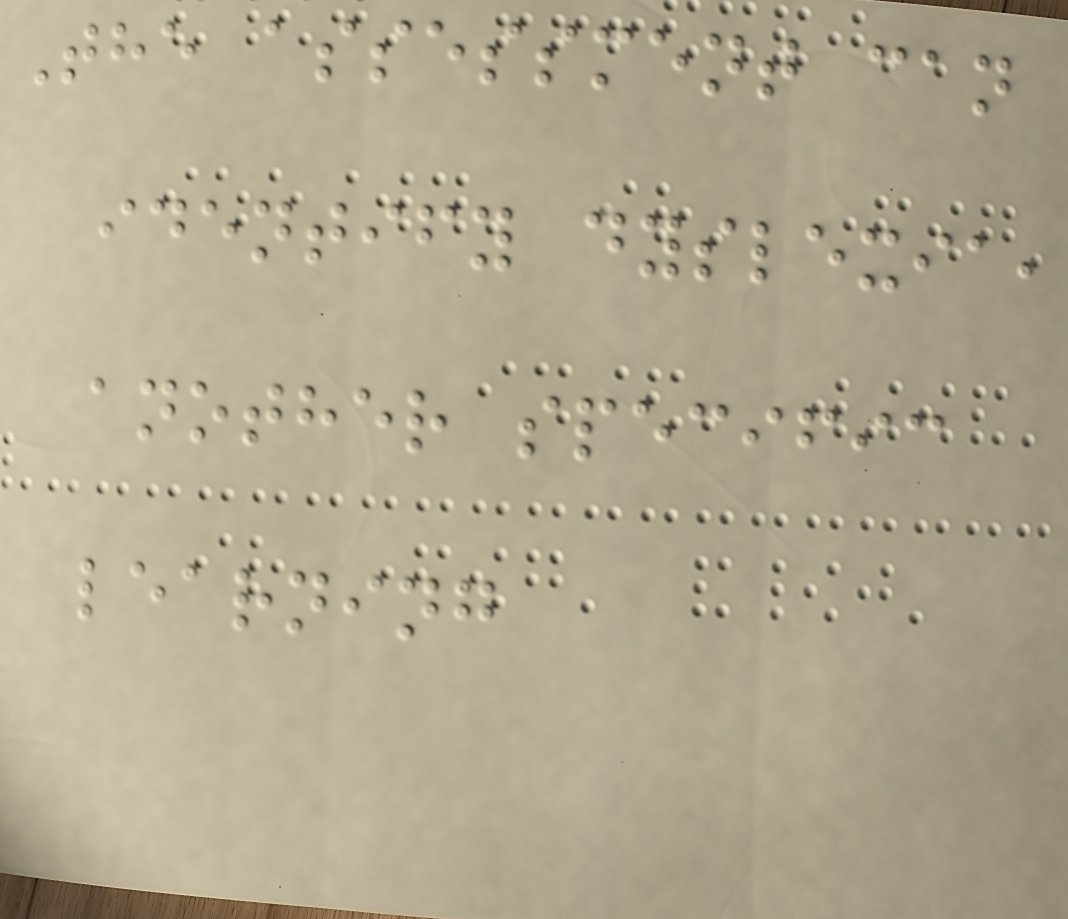The assessment can
identify dyslexia,
another specific
learning
